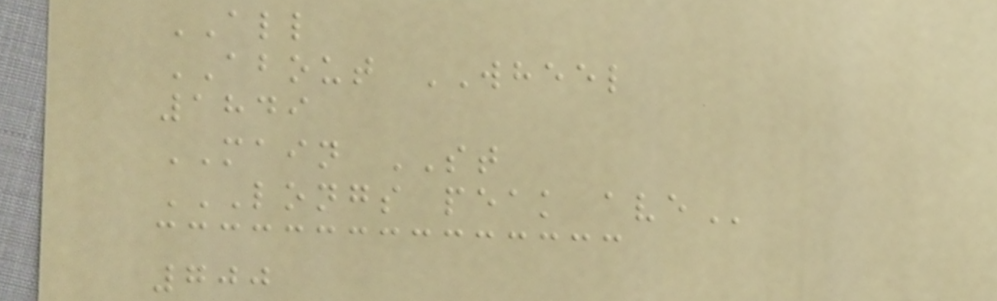ALL
ABOUT WHEEL
1849
MAIN ST
LONGS PEAK AVE
700
